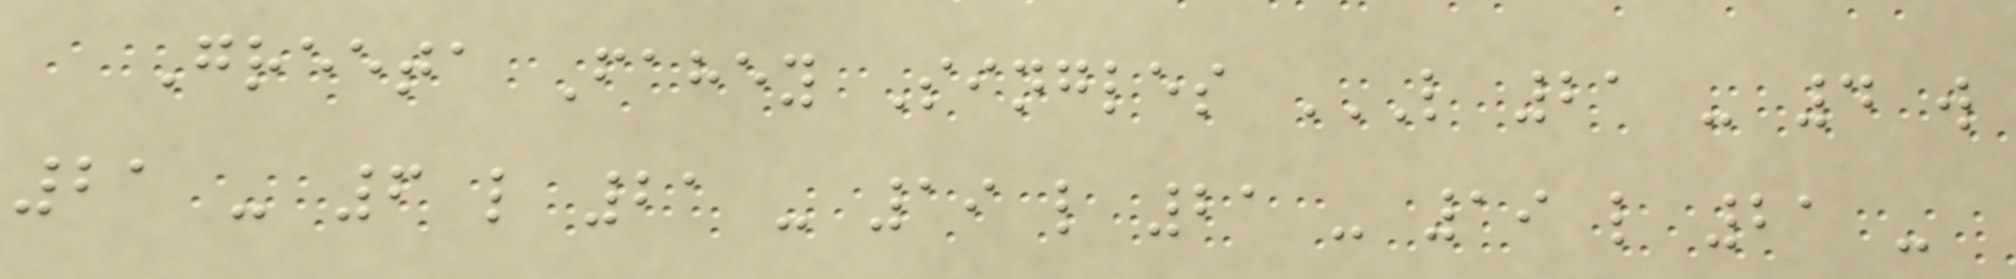Greeta Fahey Singles L 21 - 4 W
21 - 6 L 21 - 19 L 21 - 19 L 21 -
